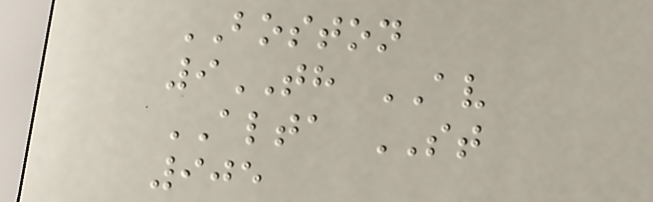BOSTON
9TH AV
ALTA ST
905
